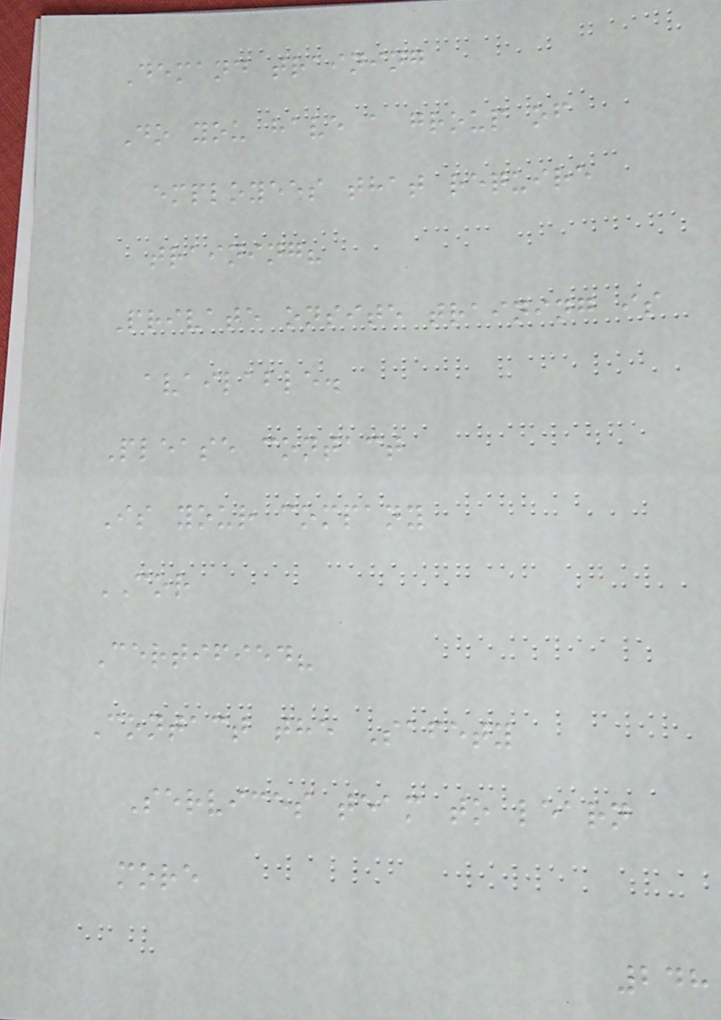Demand training
Do you have a group of
employees that require
training?
Private onsite training is
available.
Please contact
Is your company
COR
Certified?
Contact the Safety
Services team to learn
more
248
